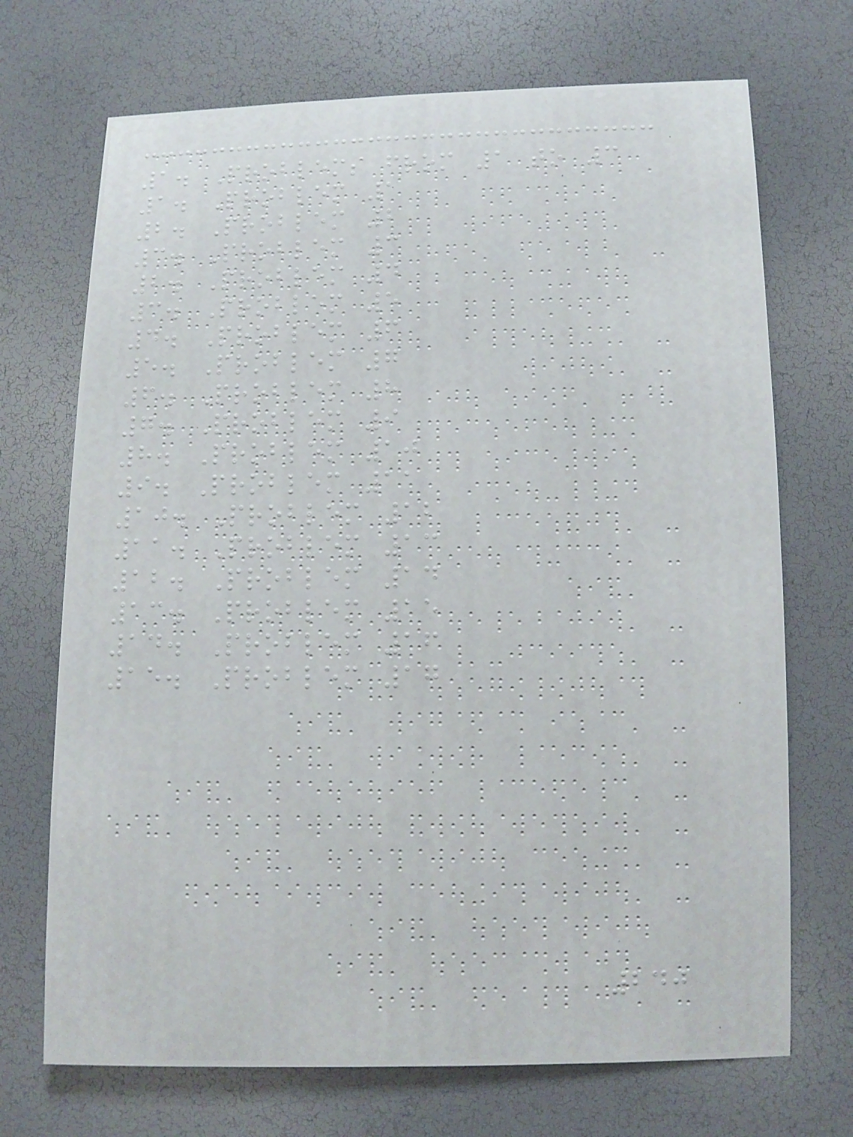1. Problems from 1 to 3
1. Problem 1
2. Problem 2
3. Problem 3
2. Problem 4
3. Problem 5
4. Problem 6
5. Problem 7
6. Problem 8
7. Problem 9
8. Problem 10
9. Problem 11
10. Problem 12
11. Problem 13
12. Problem 14
13. Problem 15
14. Problem 16
15. Problem 17
240
